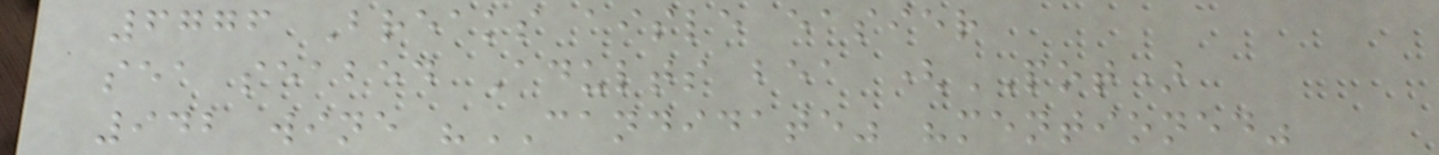6776 Breaks aisle easier
sea seabed Adults bea (POT)
942 wine "CANDIDATE" "mentioned"
